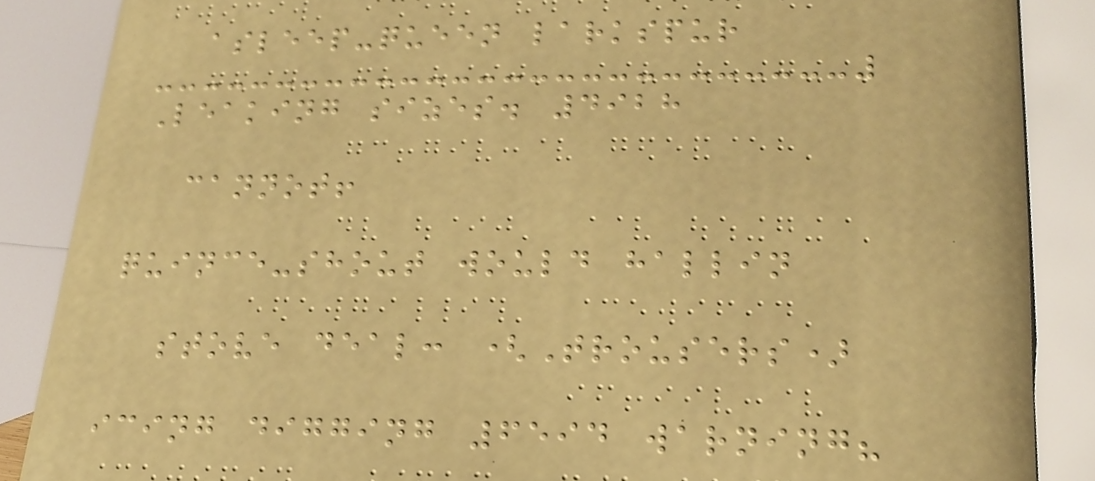asleep-queen larkspur
Leaking sizes. 4928
cannot!
quince-shout would hallin
stove deal: (Trousers)
icing digging 6594 warning?
